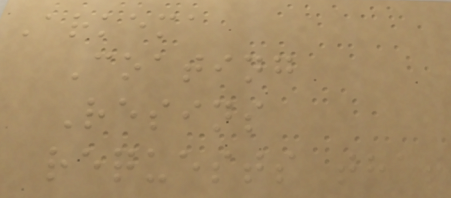Arkema
Coating
Resins
requests that
